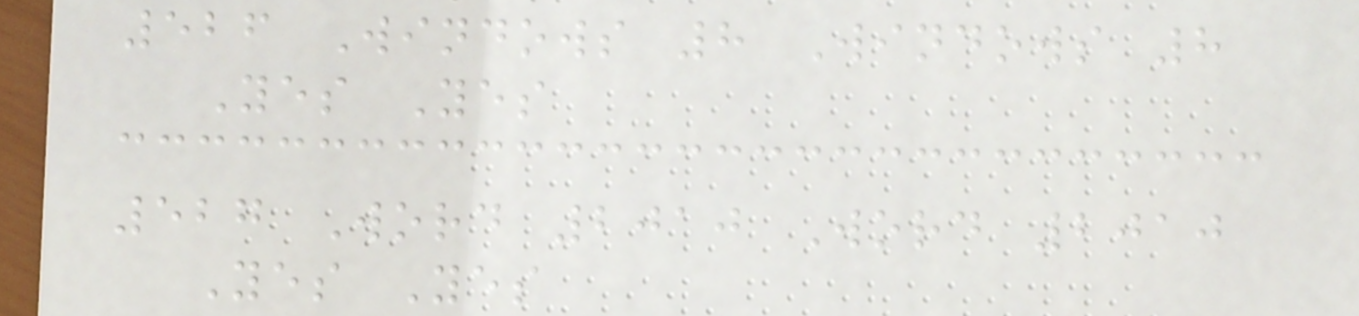526 Windows 8 Windows 8
Yes Yes
527 Word 2010 Word 2010
Yes Yes
